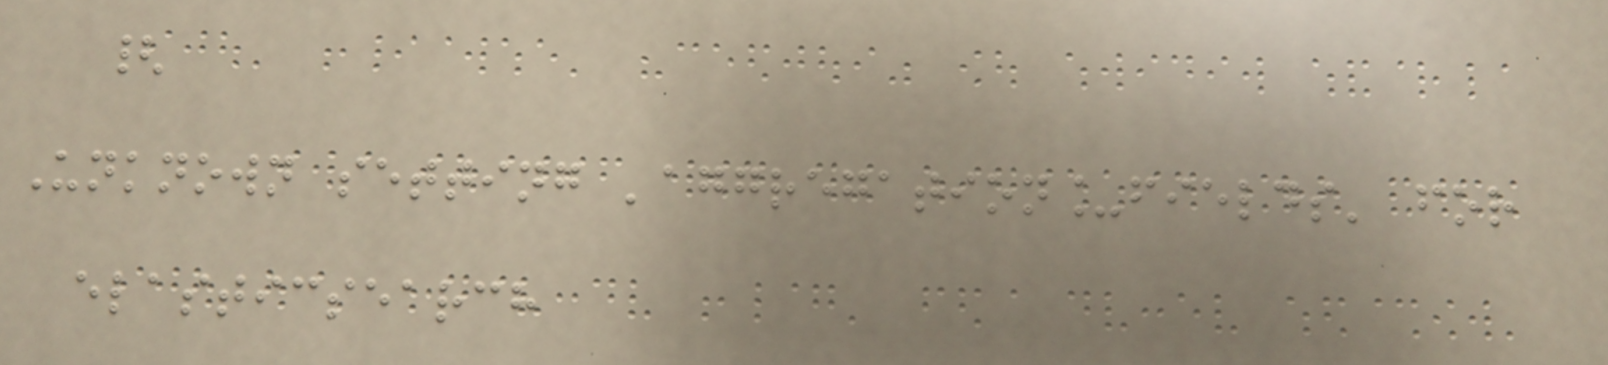{
Unknown setting 'aggregation_fields' for
elasticsearch
